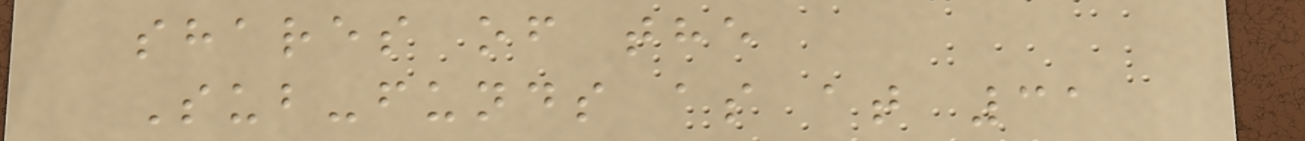shares of the
Sub-funds as at 31
